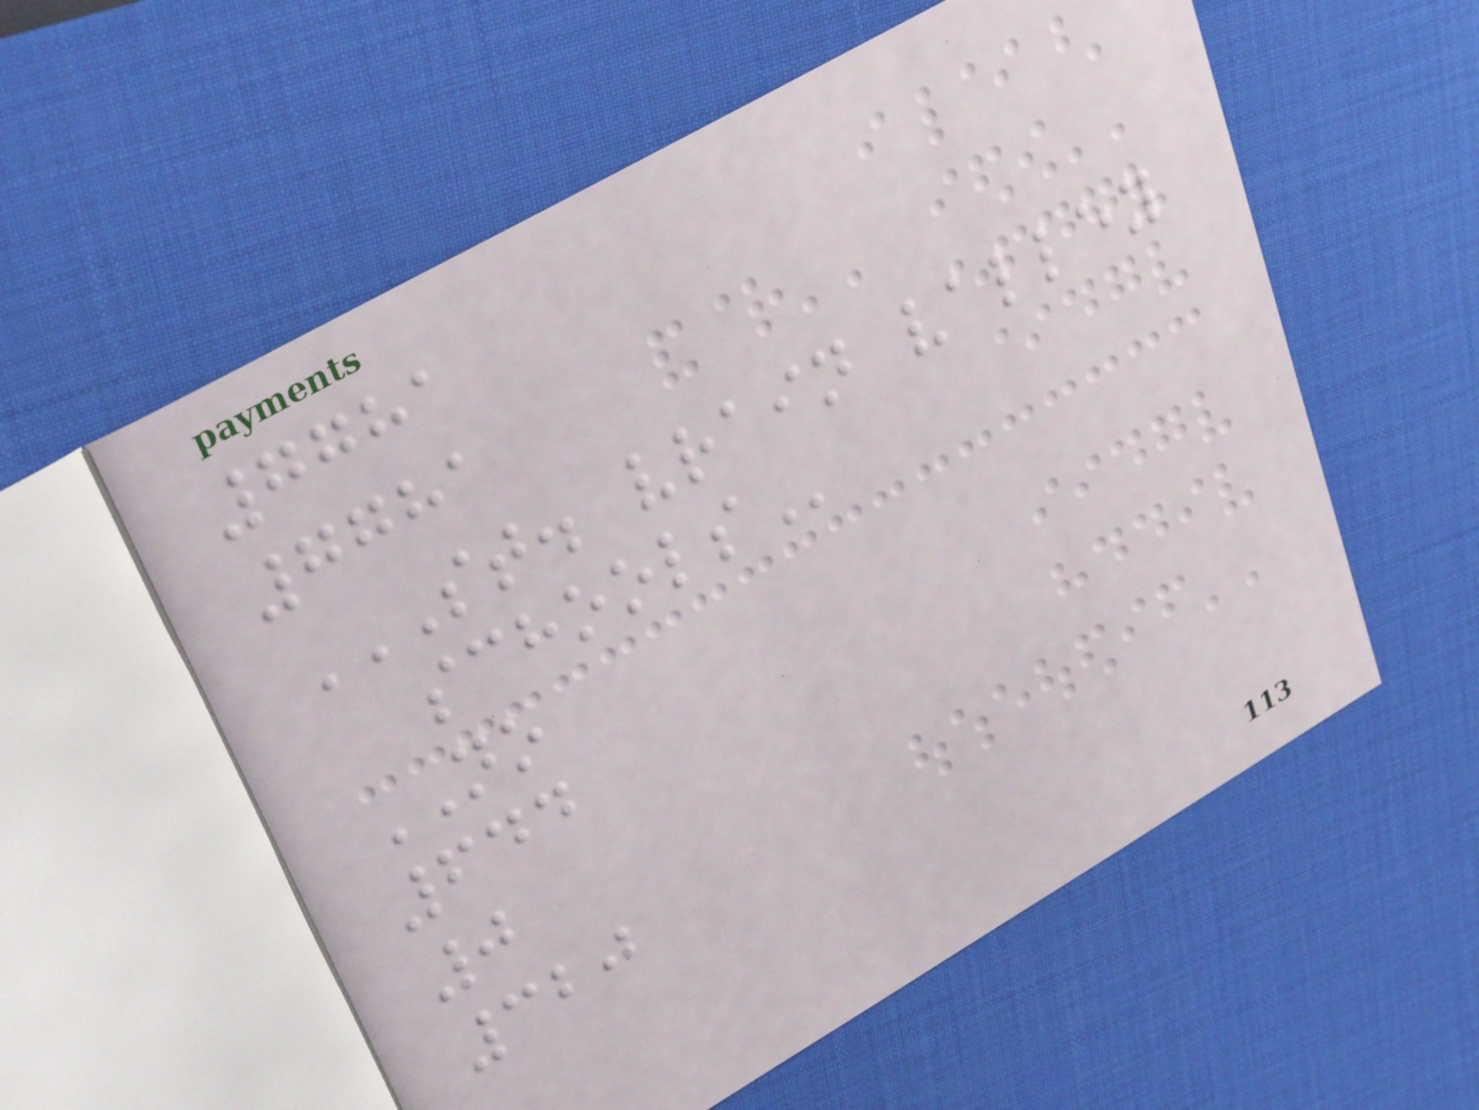7781
7781
ST. VRAIN VALLEY
SCHOOLS
NO
644
0
320
